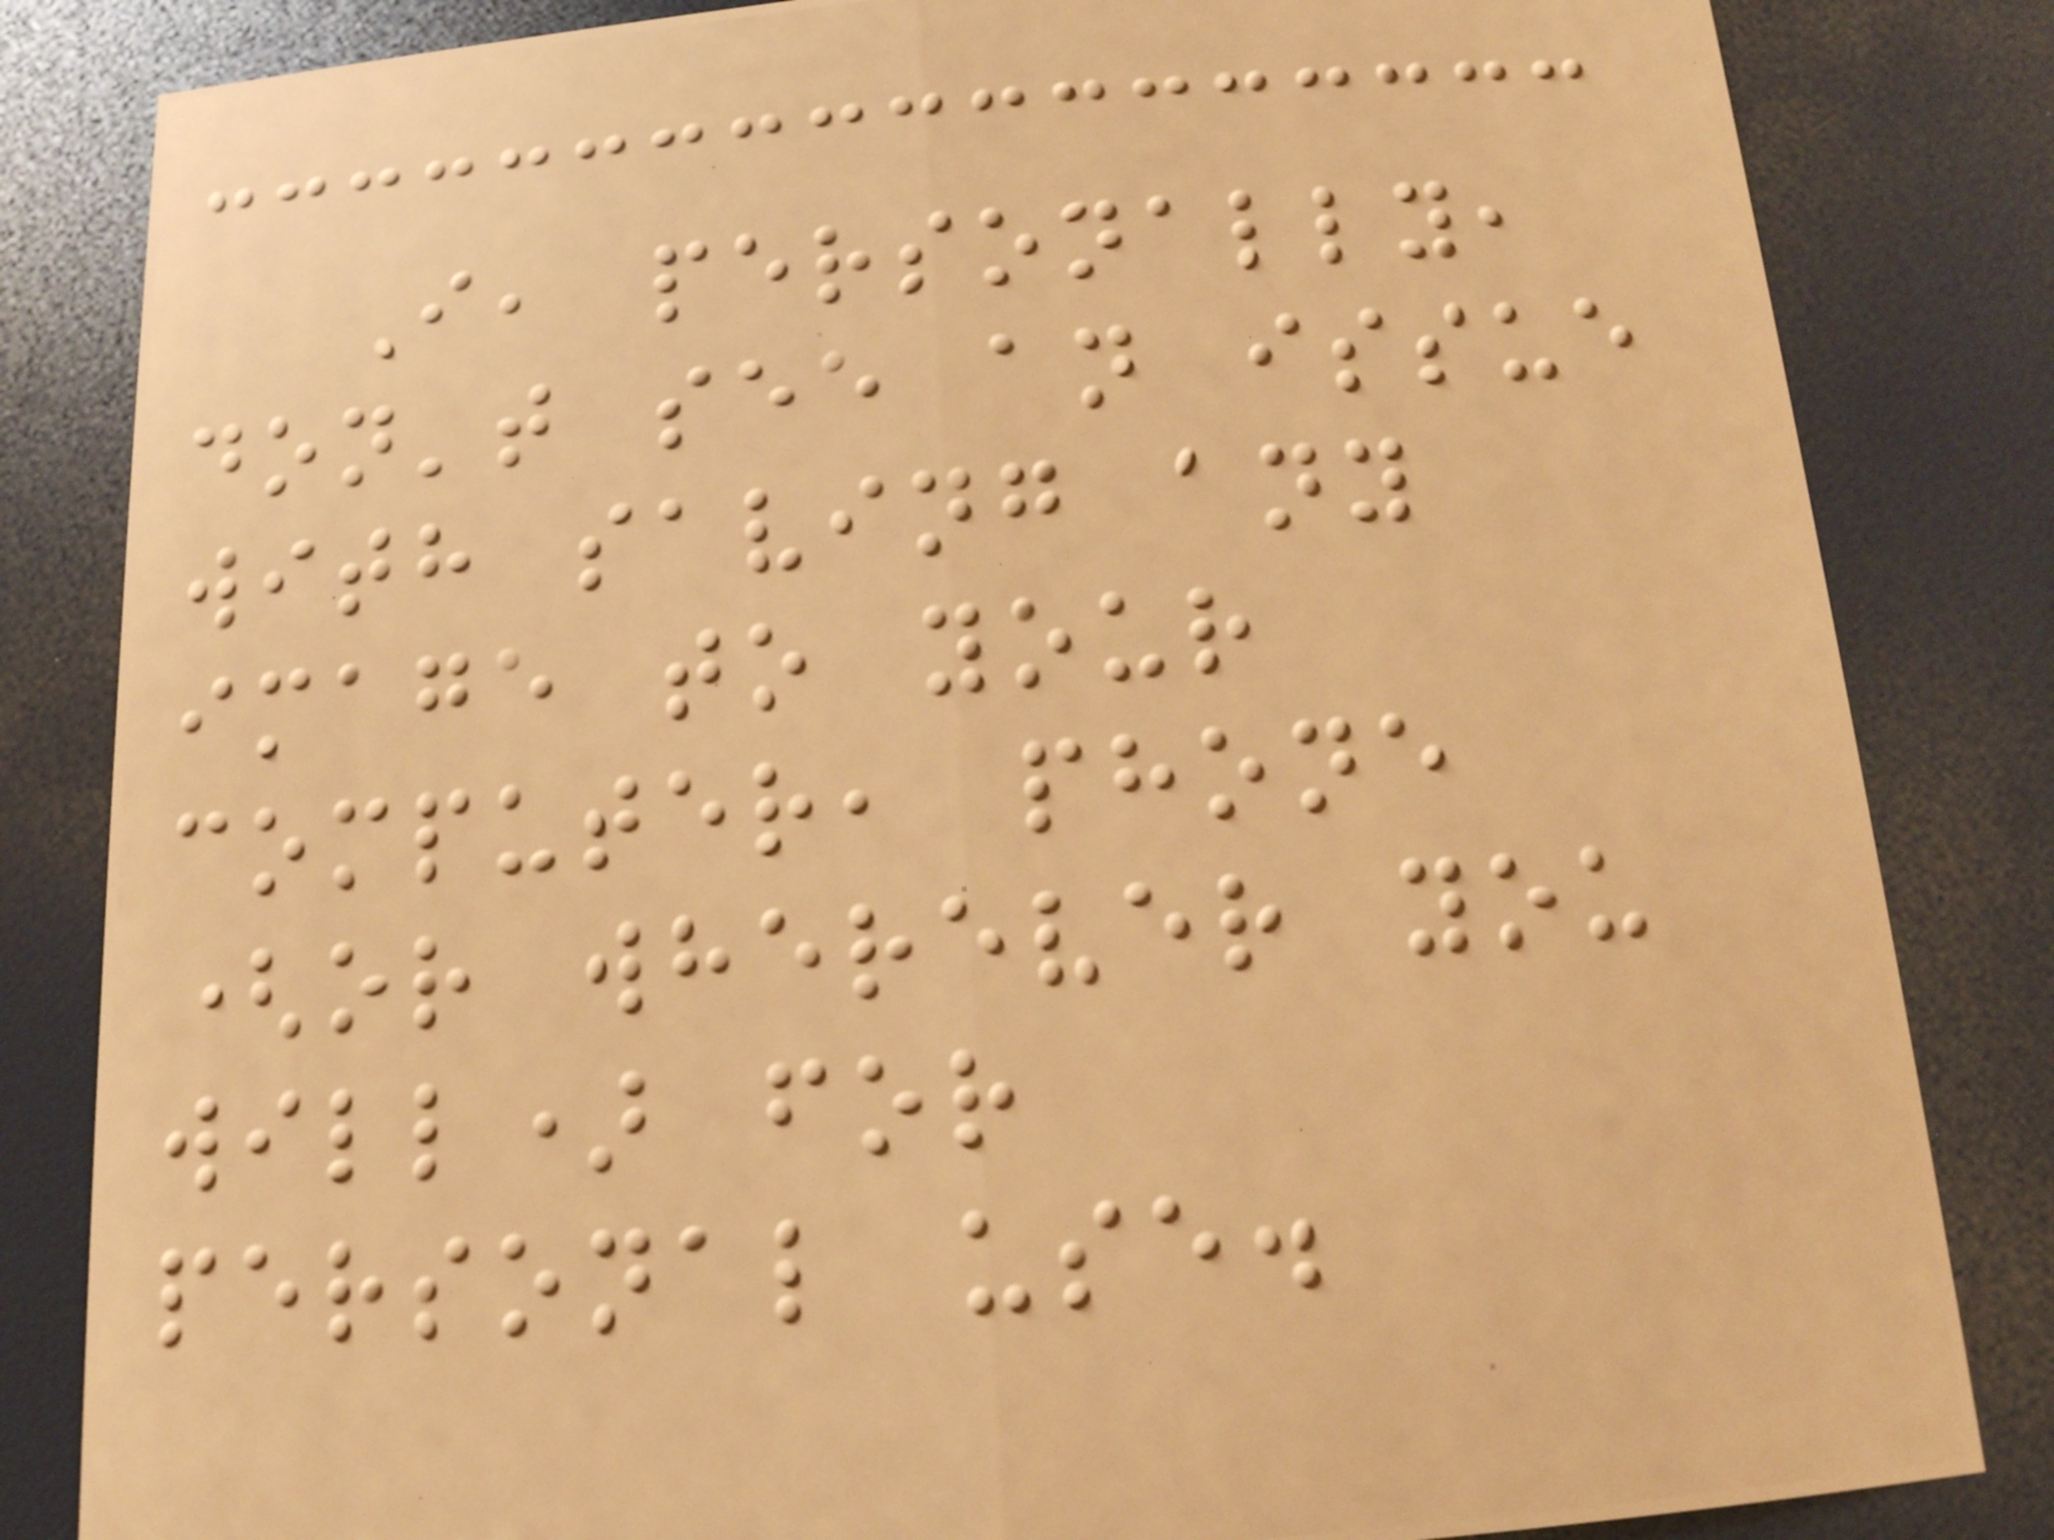I, personally,
don't see an issue
with saving any
image to your
computer, phone
(or wherever you
will) for
personal use.
